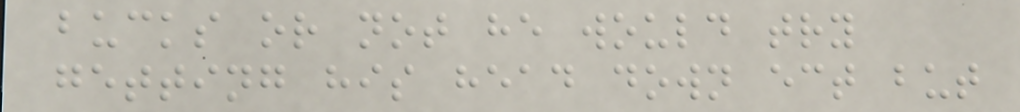bucks or not he would try
getting his head down ect but
